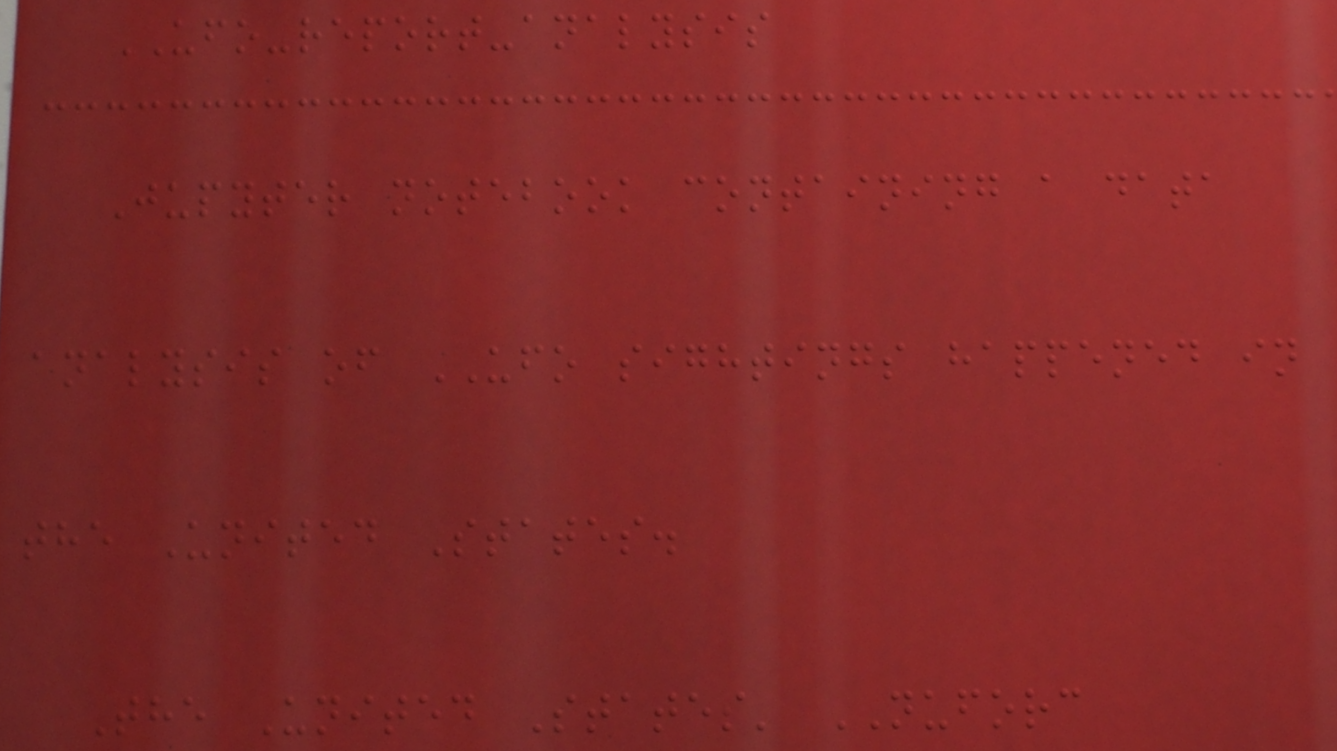UFO-report-analysis
Jupyter notebook containing a data
analysis of UFO sightings happened in
the United States.
The United States' NUFORC
